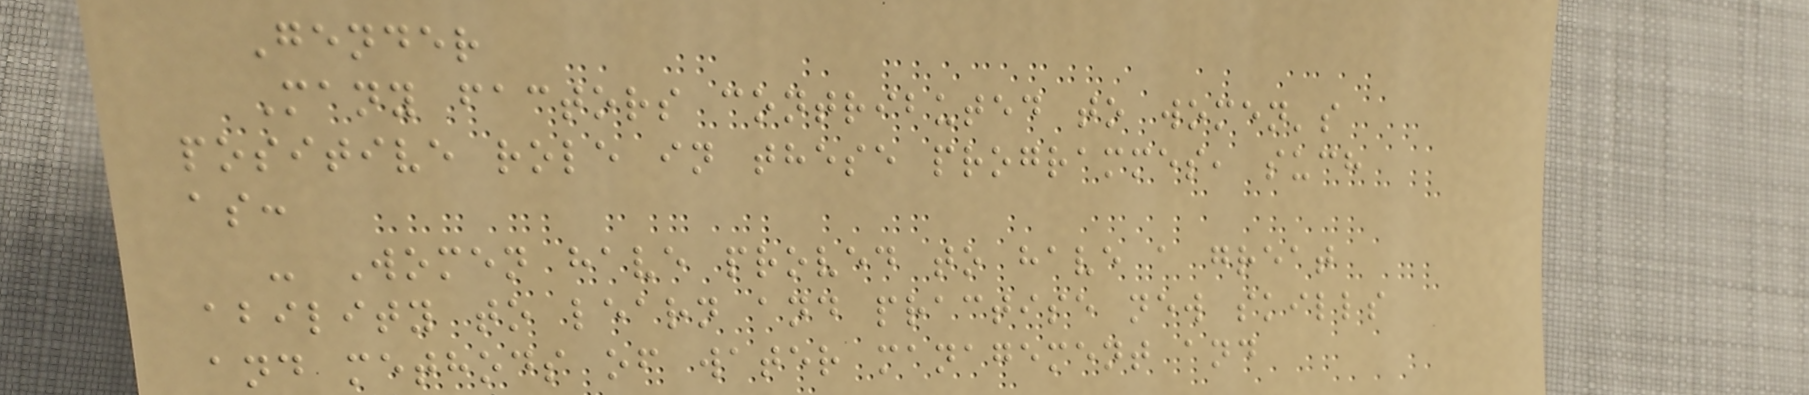Gender
Many factors contributed to women's
positive role in these programmes, such
as:
- Women have proved to have a great
ability to learn and practise new skills
and methods of water management and
